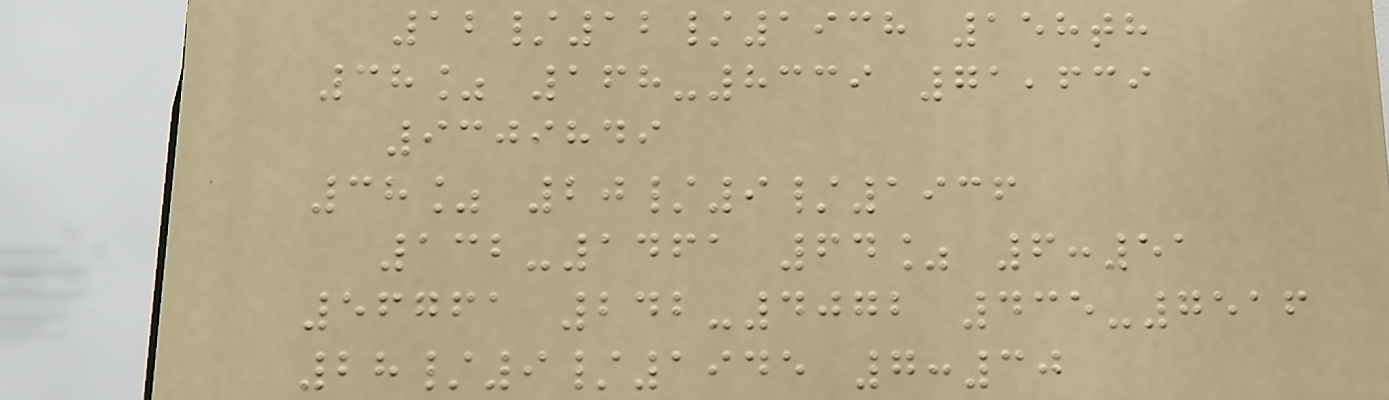12/12/1938 158th
38% 168-8339 71,639
9309849
38% 20/9/1936
132-1461 64% 6:51
56761 242-4072 435-7516
28/9/1945 7:30
